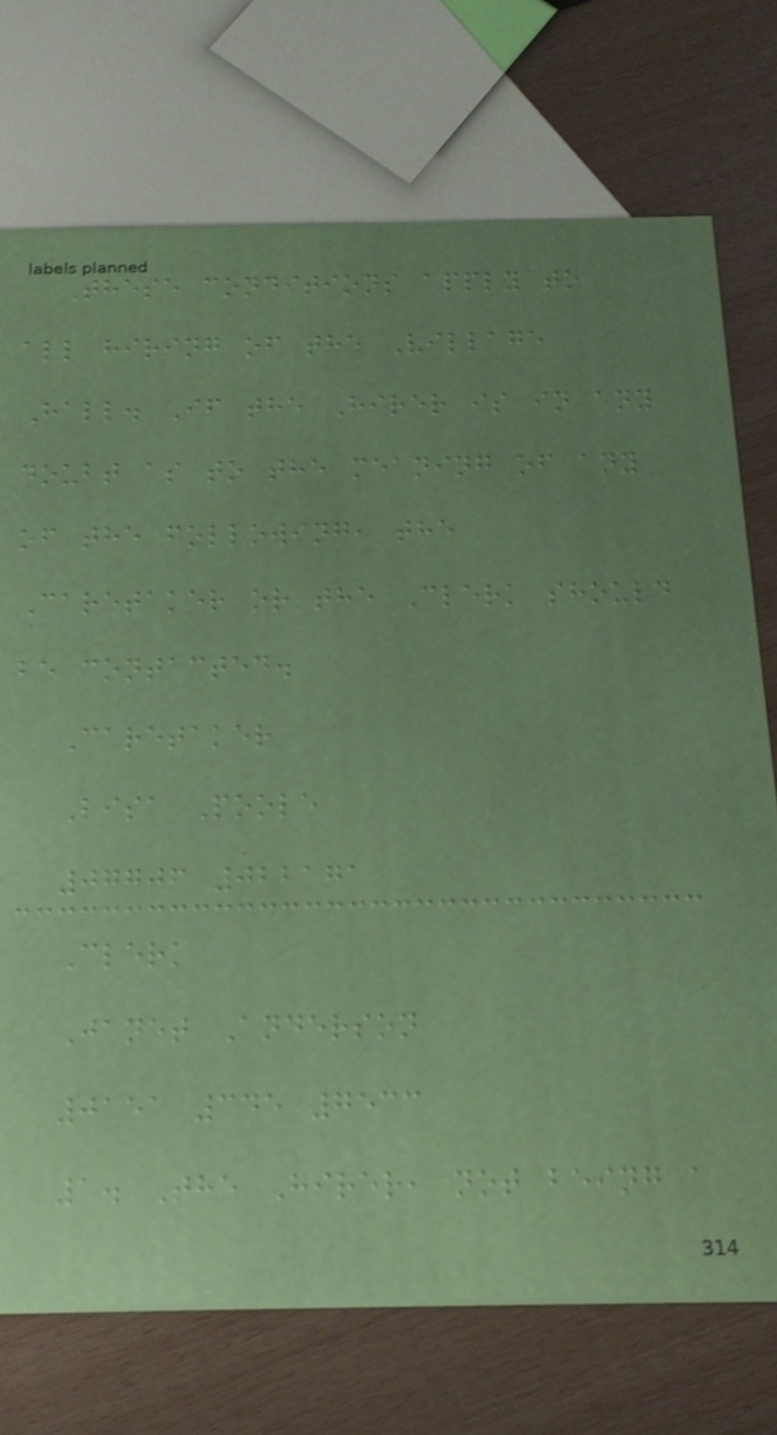These conditions apply to
all hiring of the Village
Hall. If the Hirer is in any
doubt as to the meaning of any
of the following, the
Caretaker or the Clerk should
be contacted.
Caretaker
Lisa Poole
07706 022171
Clerk
Janet Anderson
0151 345 7533
1. The Hirer, not being a
